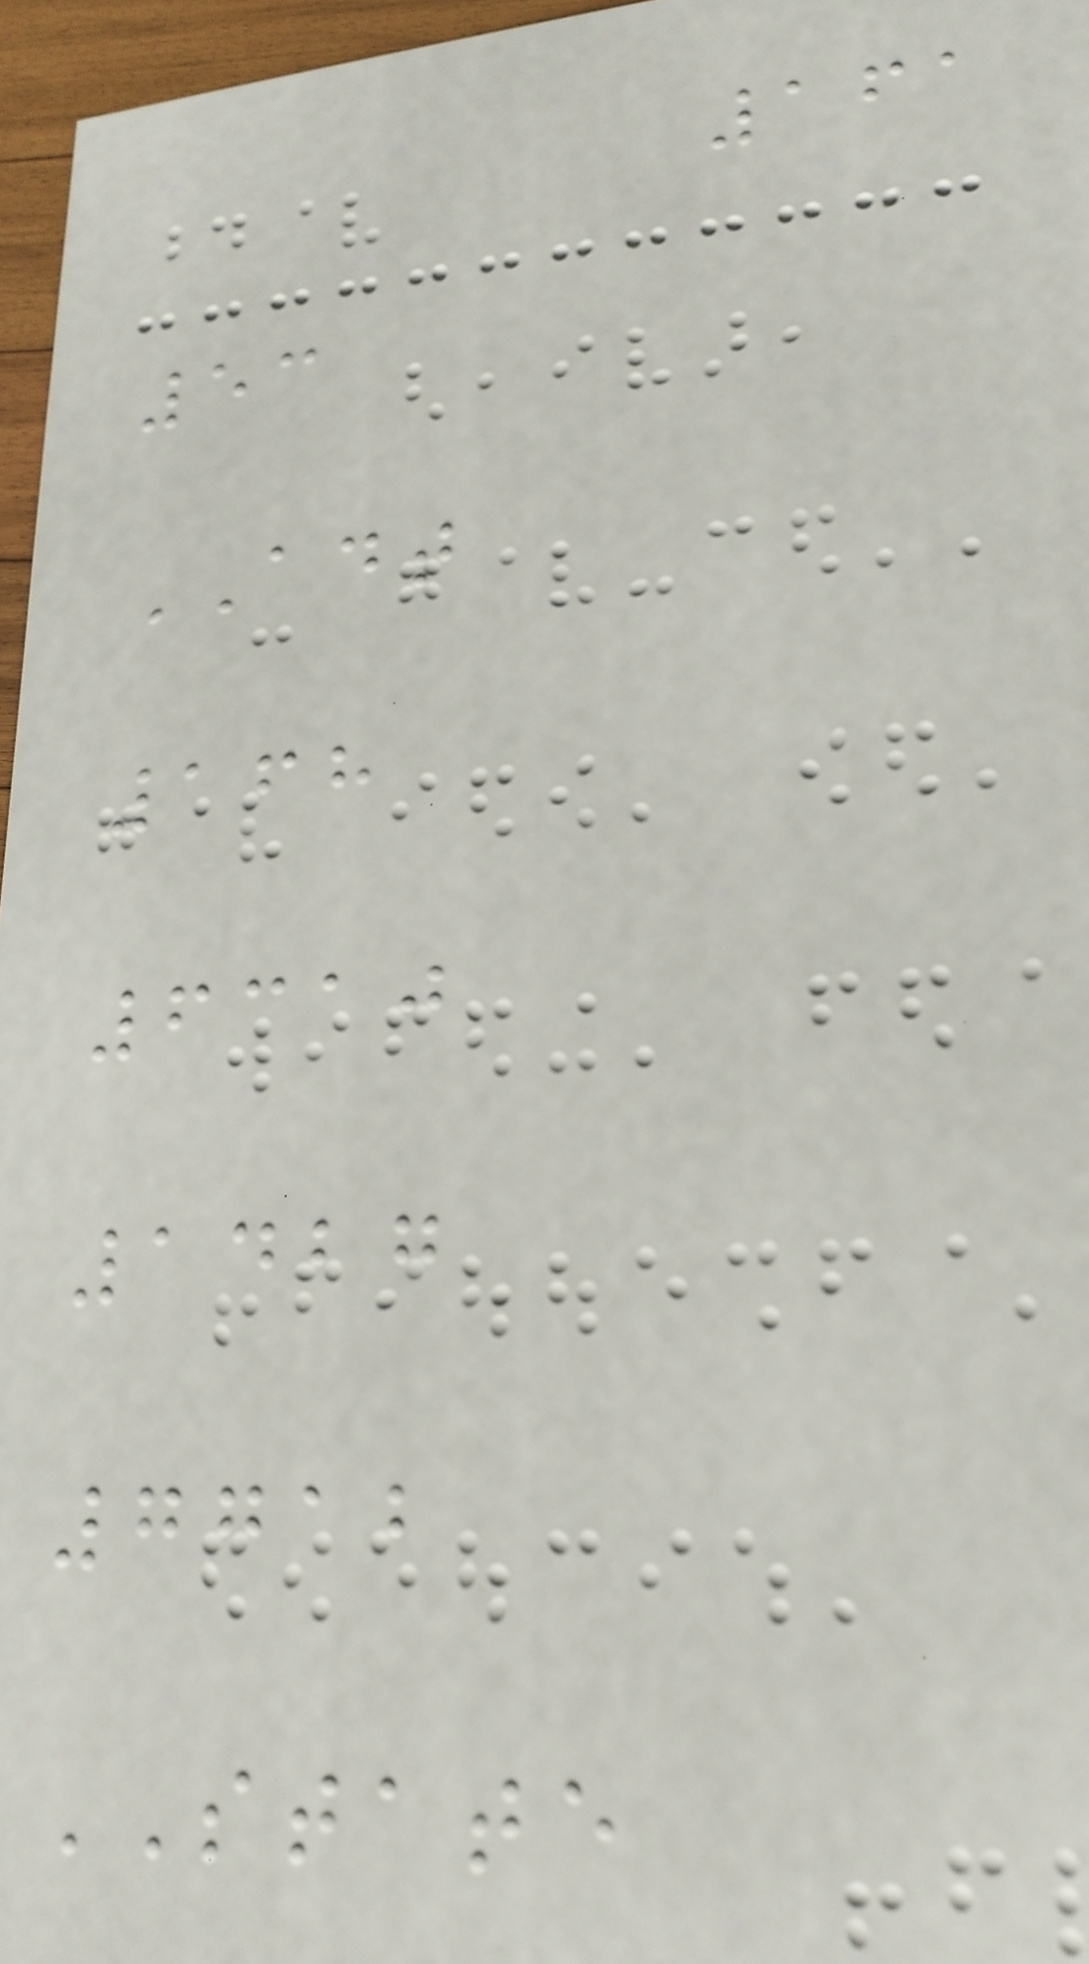161
53
ADT
168
6310
1427
7712
STATE
